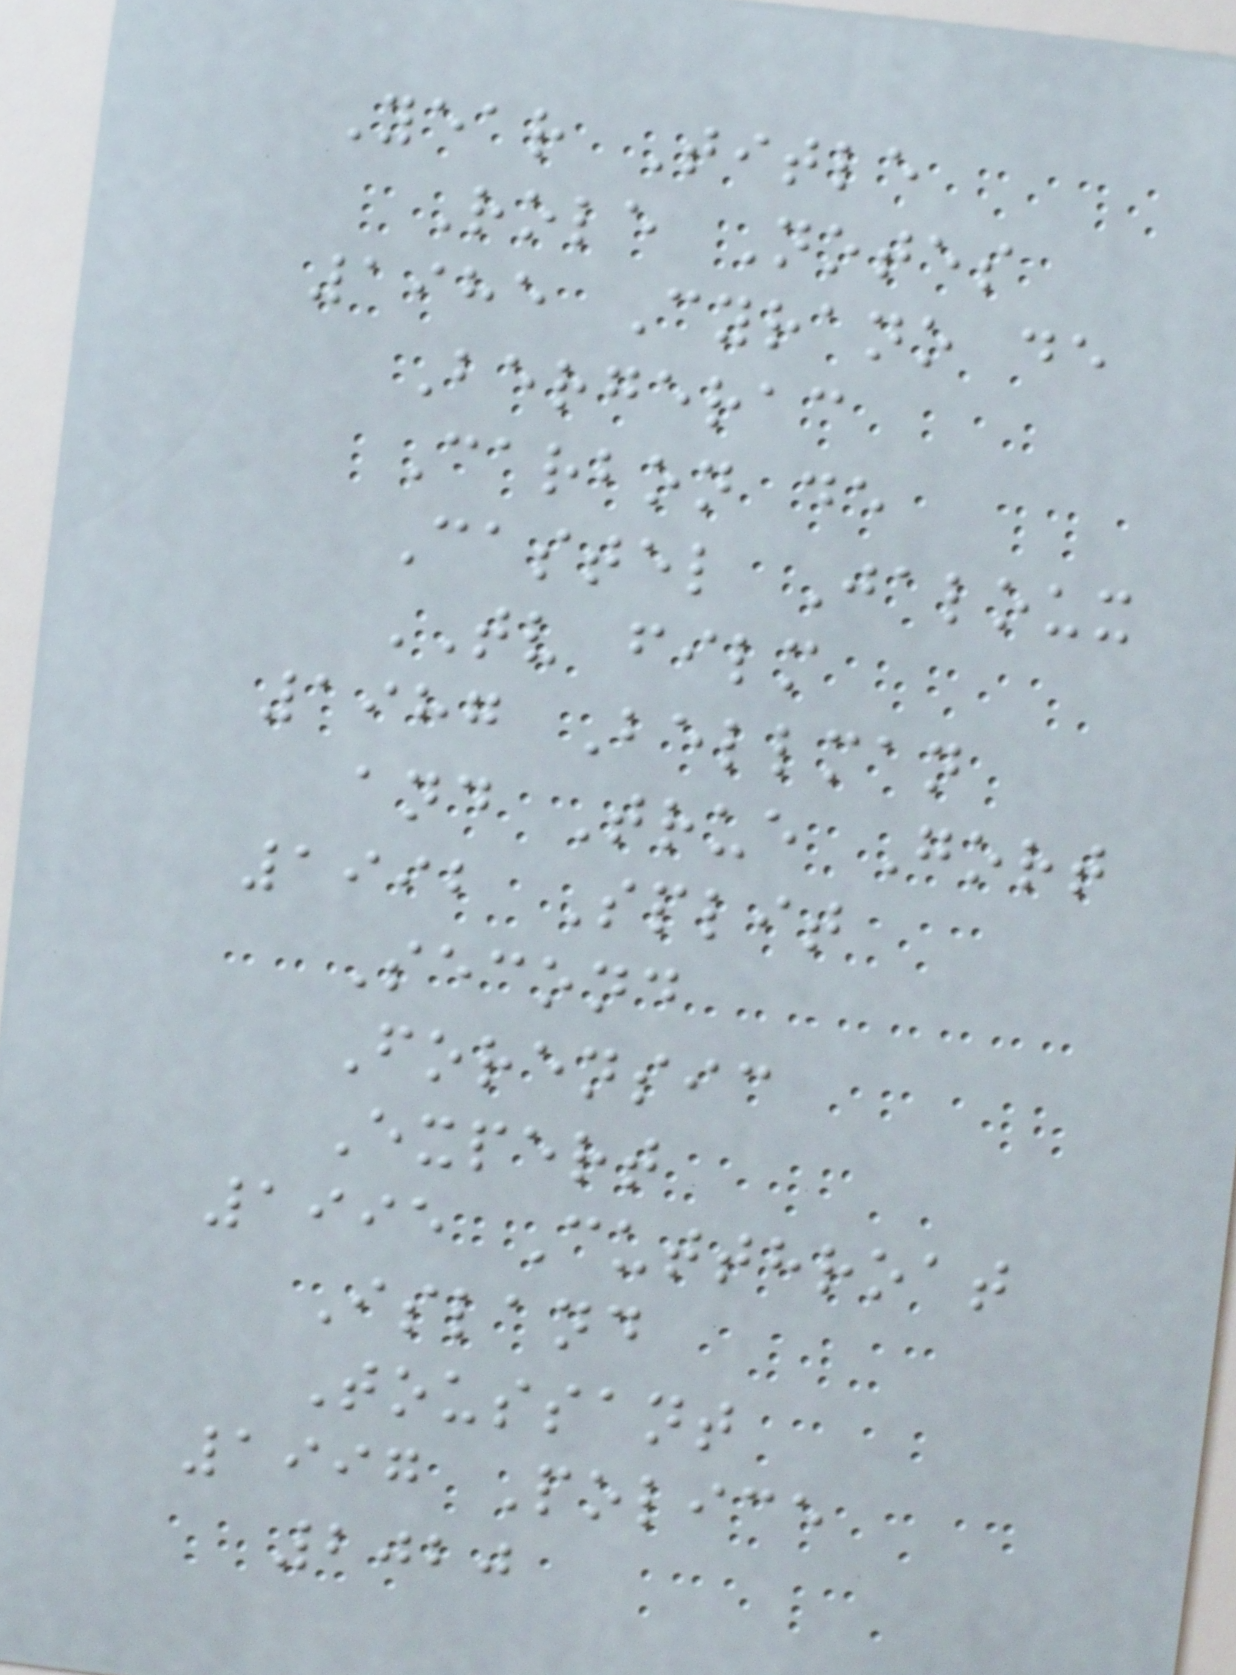Year Title
Role Notes
1985 Cyrano de
Bergerac
Carbon de
Castel Jaloux
TV film
1987 Bellman
and True Gort
1992 Split
Second
Forensic
Expert
1995 Cutthroat
Island
Toussant
1997 Police
2020
